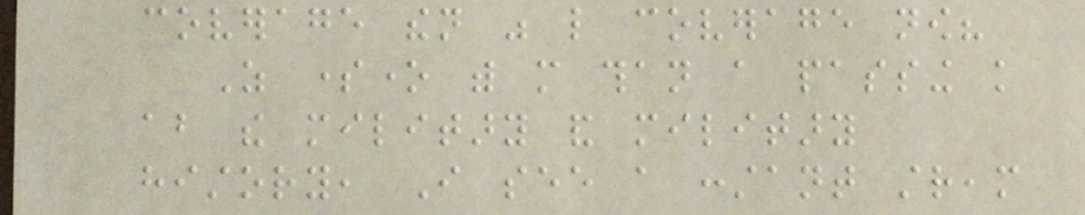coverage then was like coverage now?
As someone with more than a passing knowledge
about the military and military
history, I see a constant stream
